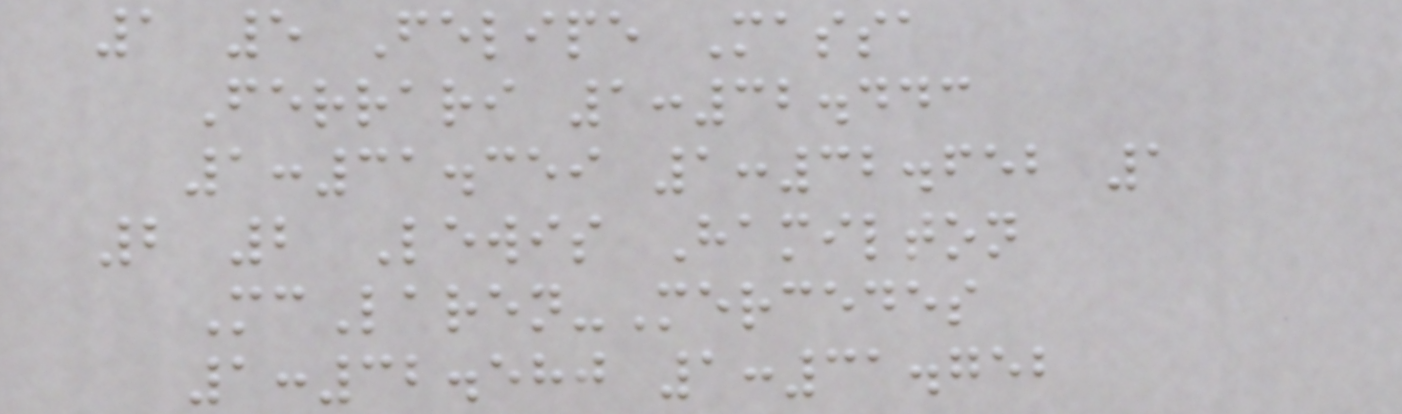1 5 Felipe Massa
Ferrari 1:32.443
1:31.359 1:32.652 1
2 2 Lewis Hamilton
McLaren-Mercedes
1:32.580 1:31.752
